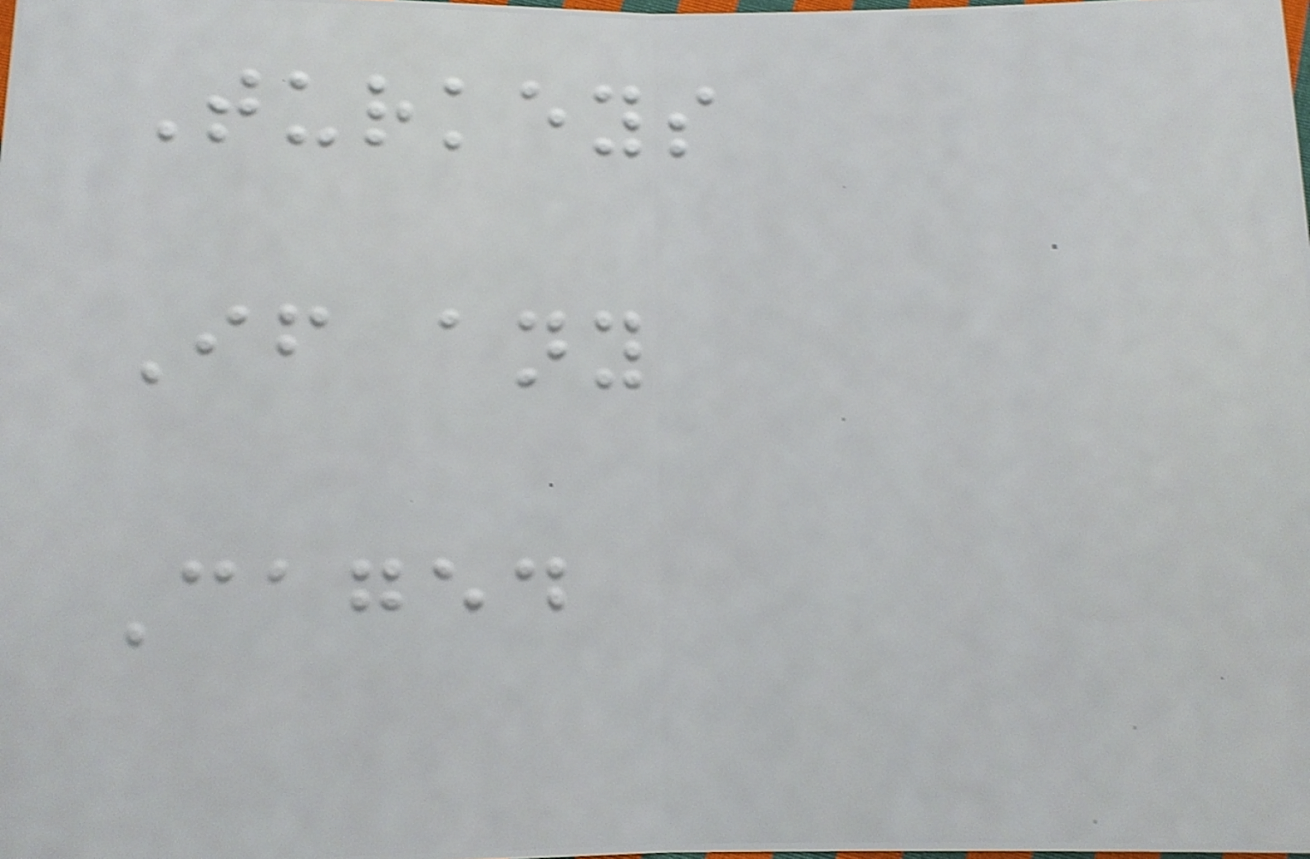Turkeys
If any
Caged
